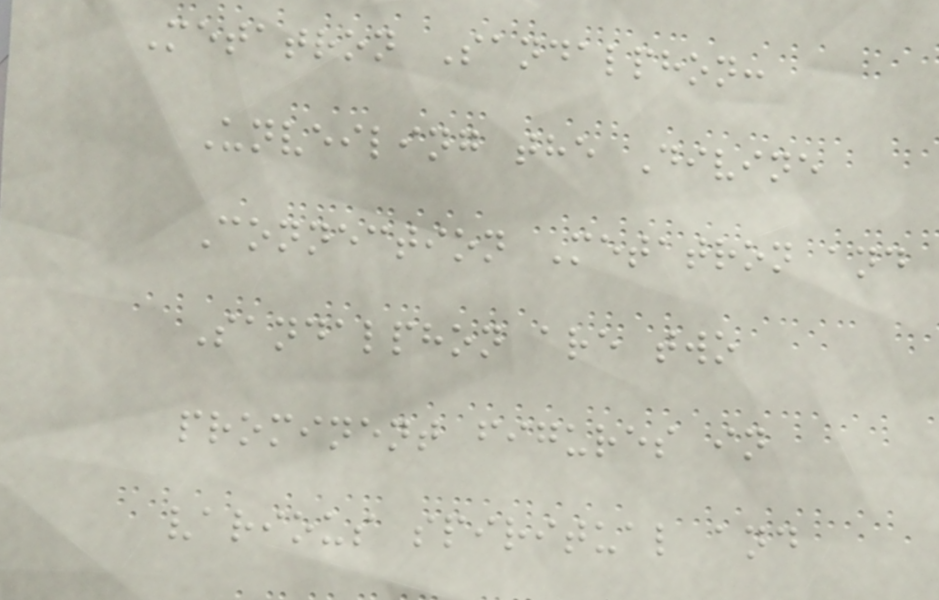Metatron Sandalphon:
Unveiling the Divine
Connection Metatron and
Sandalphon are two
prominent figures in
various spiritual and
